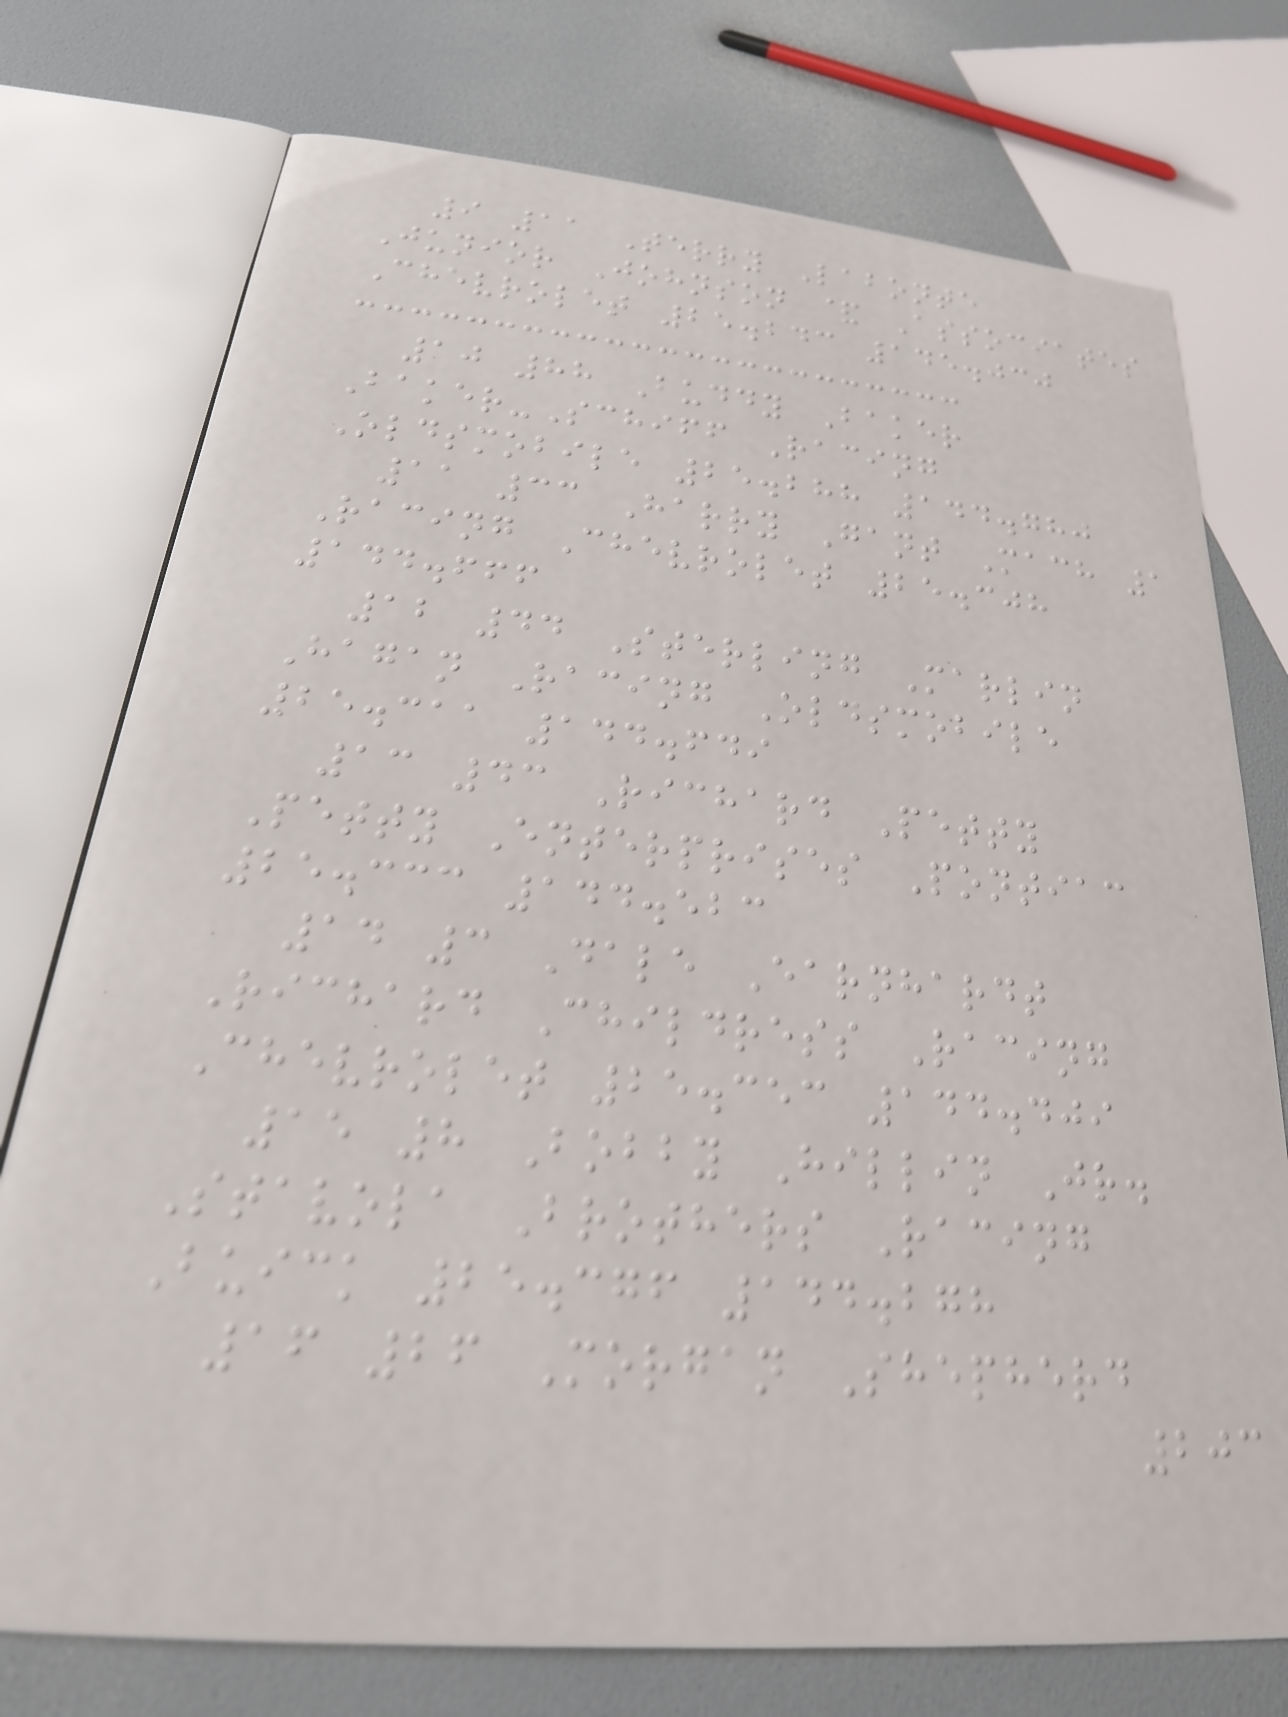9 11 Terry Labonte
Junior Johnson & Associates
Chevrolet 25.243 145.030
10 88 Buddy Baker
Baker-Schiff Racing
Oldsmobile 25.288 144.780
11 33 Harry Gant Mach 1
Racing Chevrolet 25.308
144.666
12 44 Sterling Marlin
Hagan Racing Oldsmobile
25.311 144.649
13 43 Richard Petty
Petty Enterprises Pontiac
25.333 144.523
14 3 Dale Earnhardt
Richard Childress Racing
Chevrolet 25.353 144.409
15 8 Bobby Hillin Jr.
Stavola Brothers Racing
Buick 25.376 144.278
16 26 Morgan Shepherd
203
